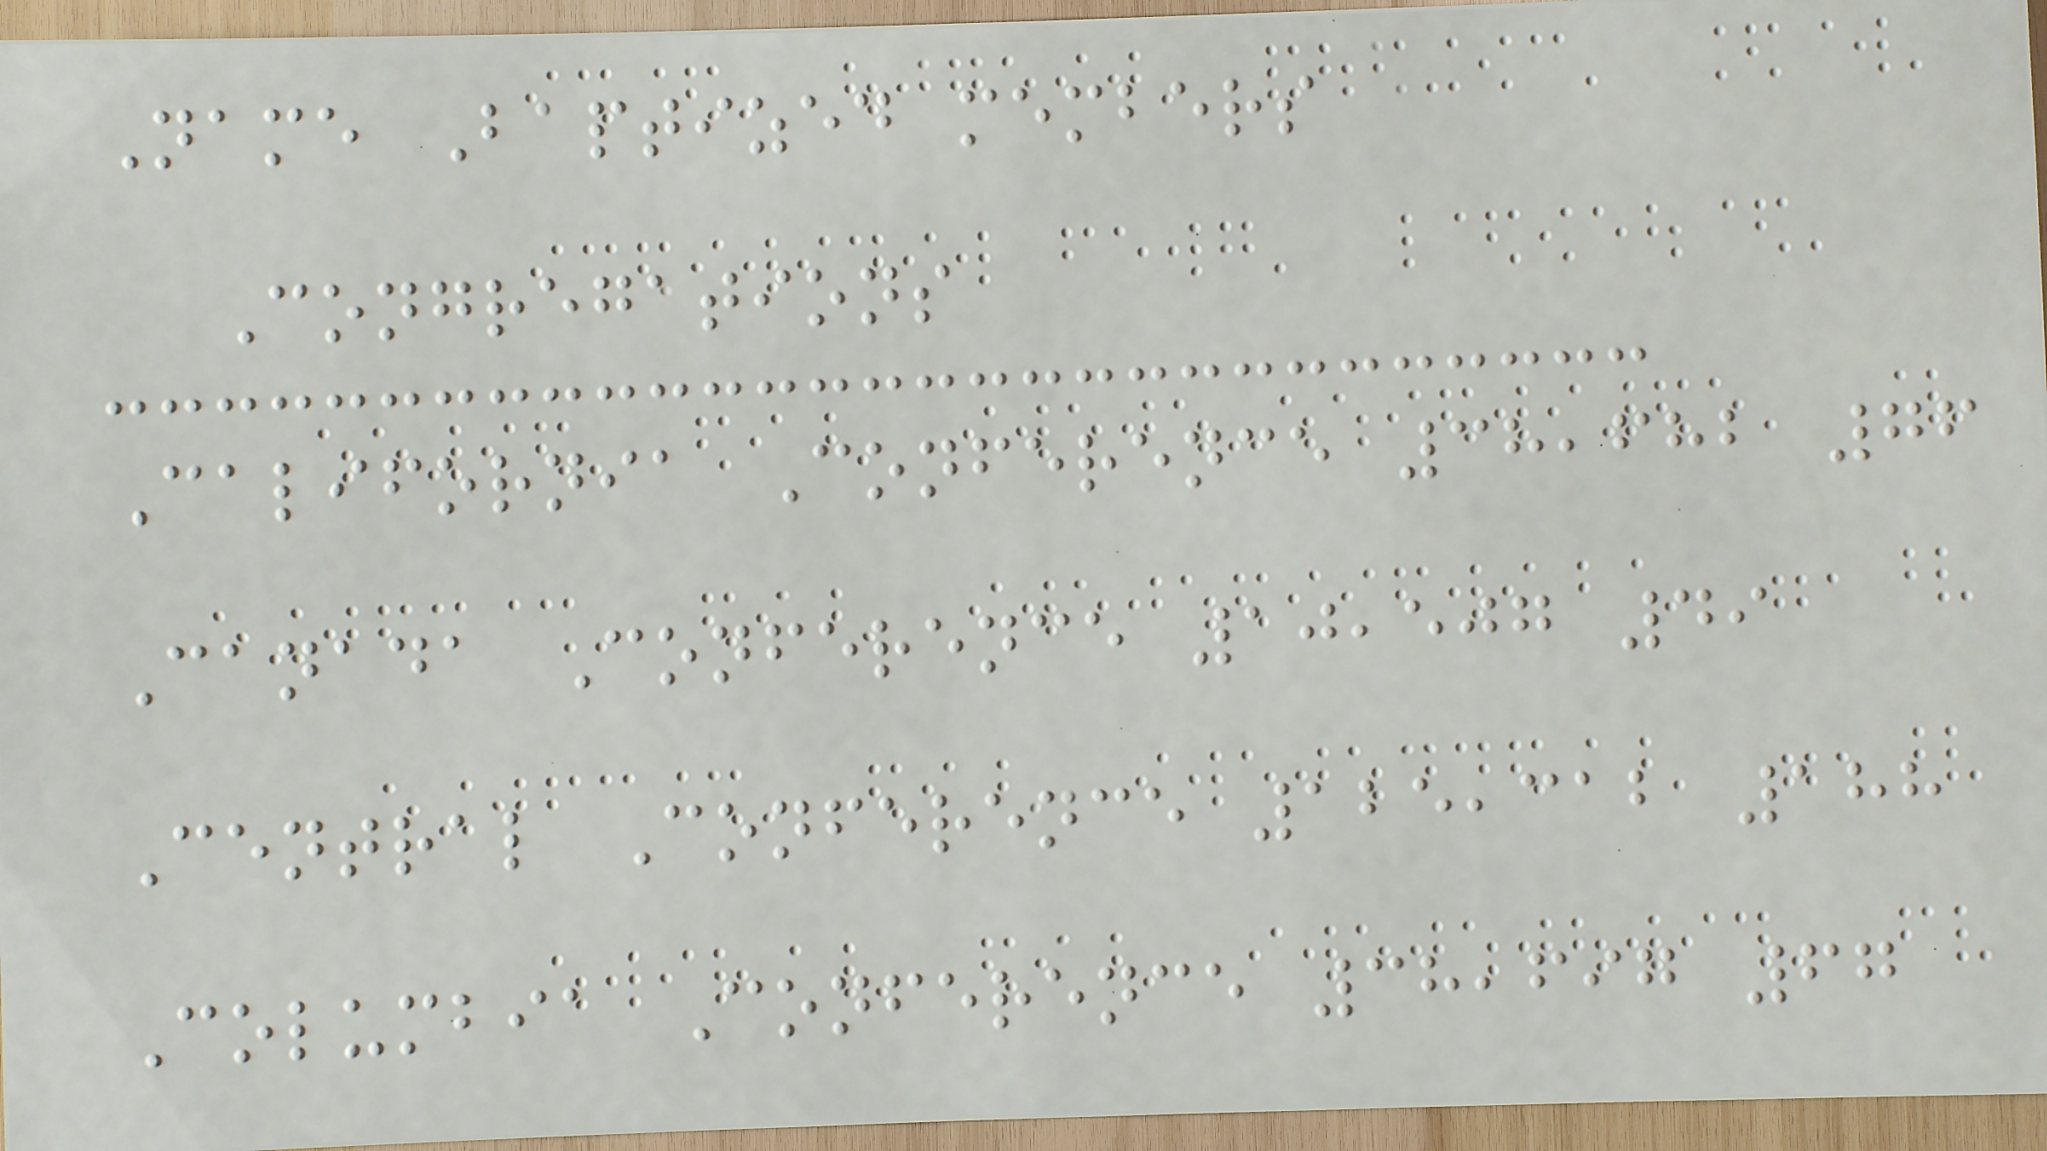Name Baptized members
Congregations
California Conference 38,682 76
Canada Conference 10,507 49
Central Conference 125,312 188
Columbia Conference 38,697 67
